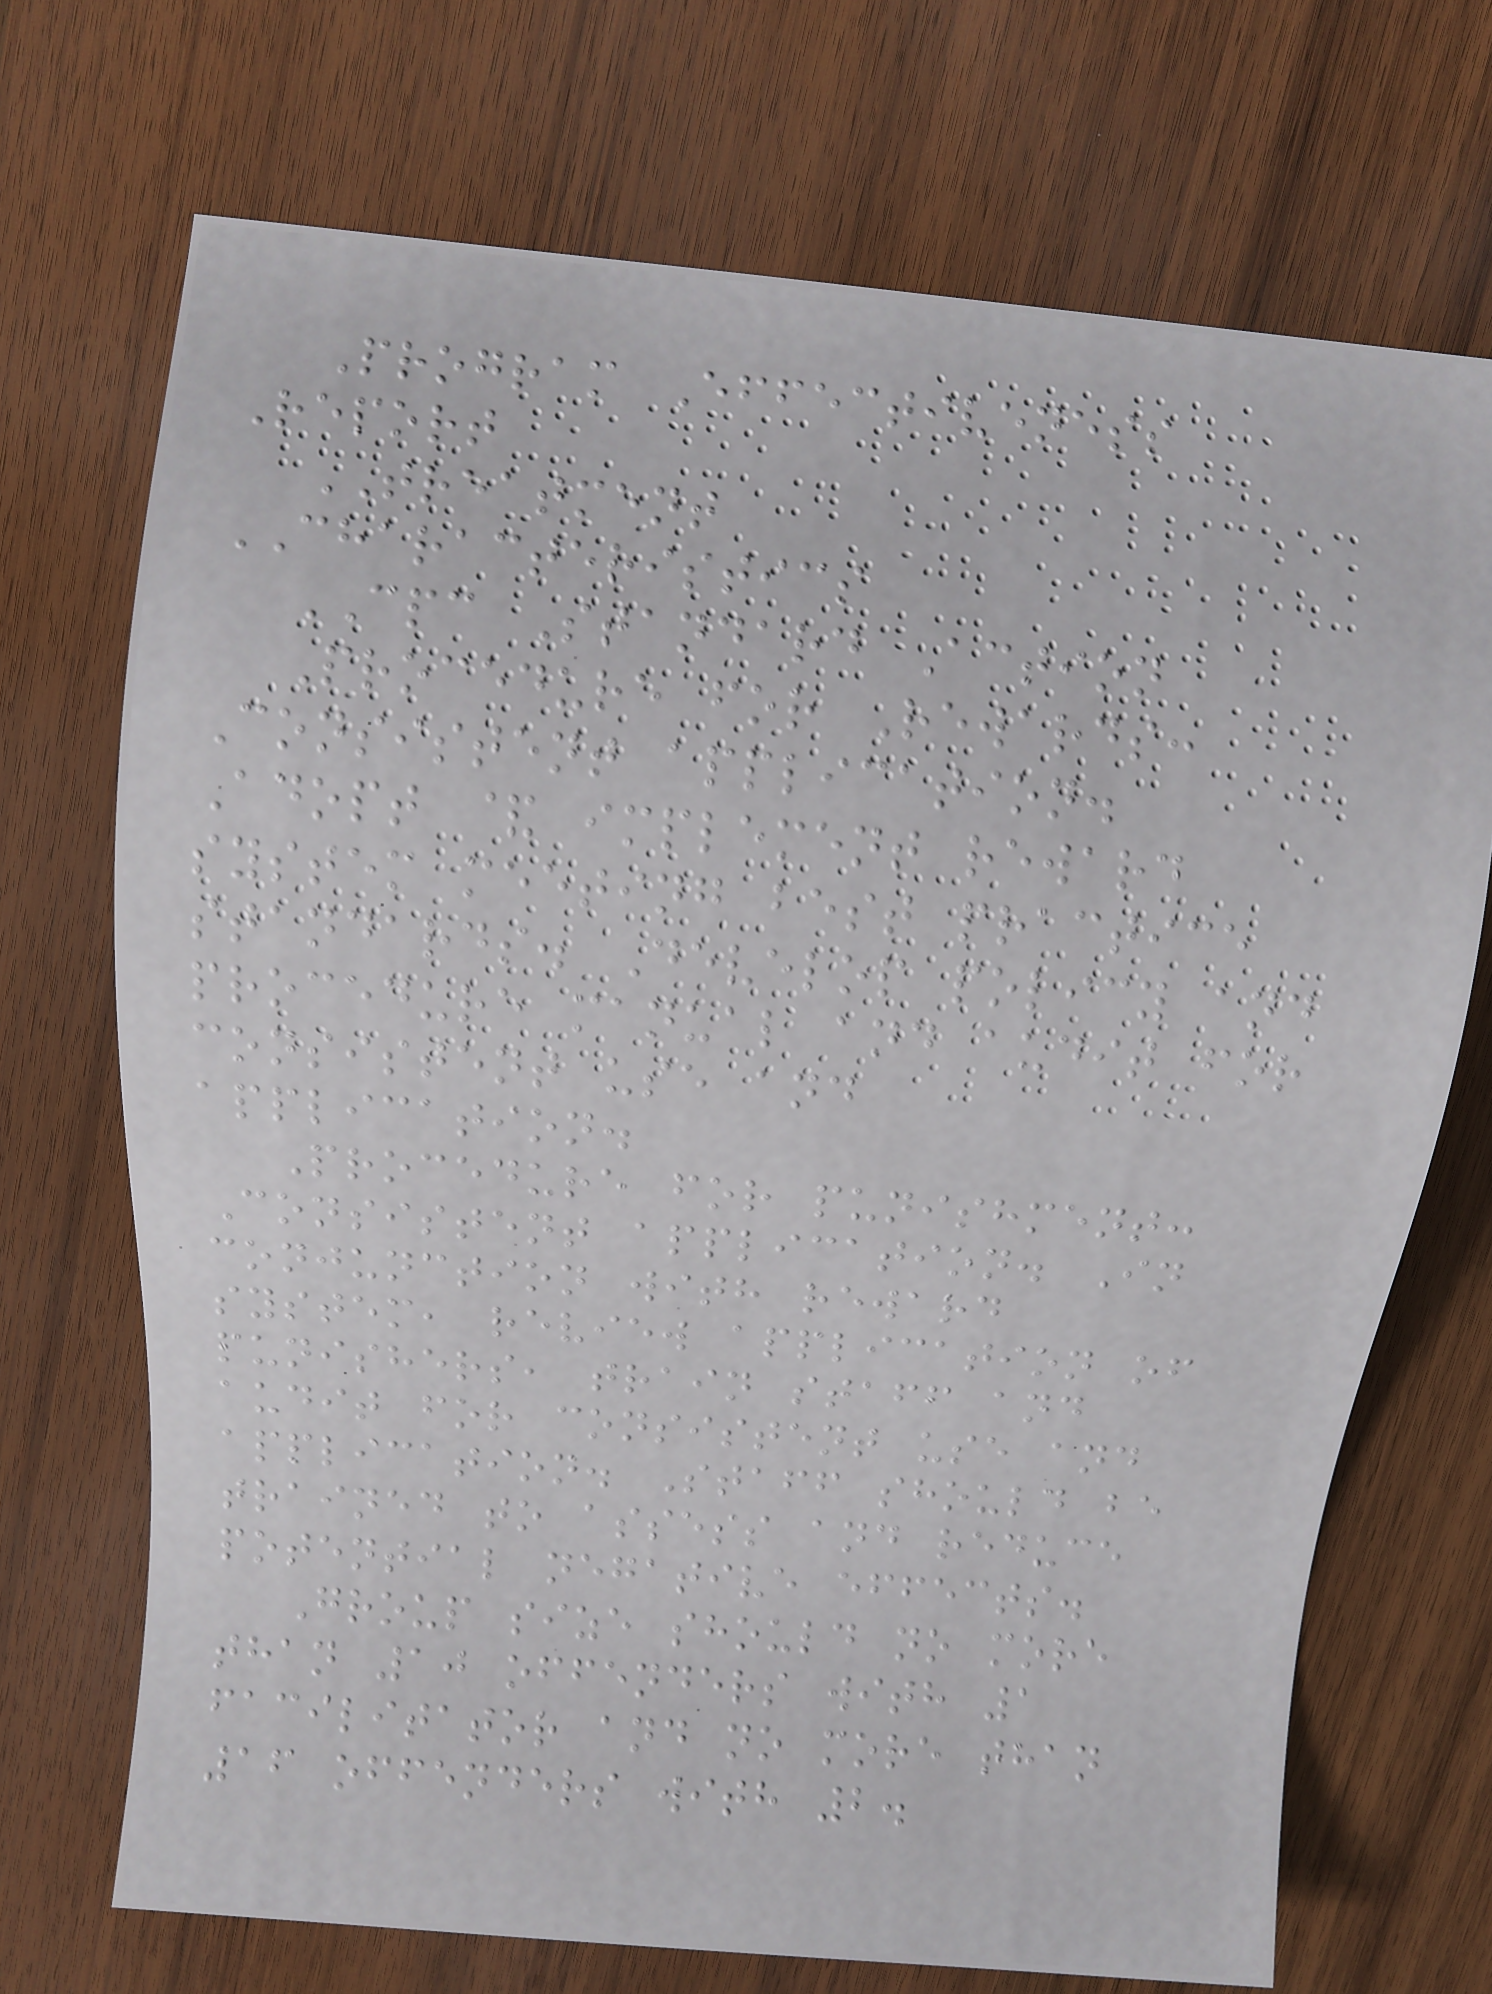Program Effectiveness
Report
TREATMENT
CHARACTERISTICS
CPC Standard Action
Procedure for Rewards:
Consistent application.
Adopt & implement reward
system meeting best practice
standards. Develop policy and
procedure manual and audit for
consistent use and
application.
Procedure for punishment:
Consistent application. In
conjunction with reward
system, review application of
punishers, train staff and
audit for consistent use and
application. Staff should be
trained to assess and reduce
potential negative effects.
Group size should no more
than 10 offenders with 1
facilitator and no more than
16 offenders with 2.
